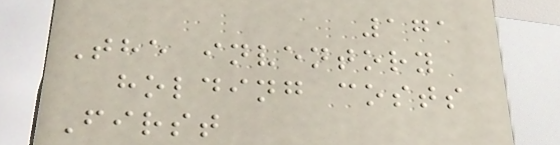171
The inventory
holding costs
First
